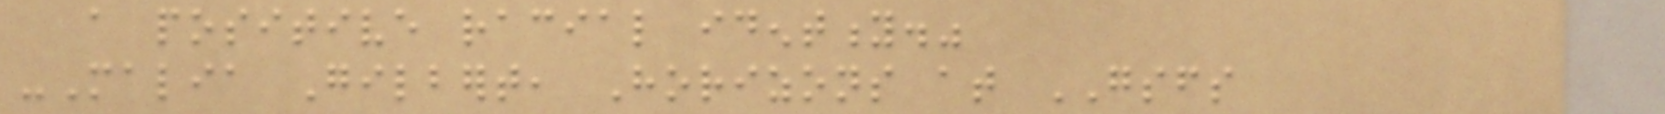a positive racial identity."
-Malia Gilbert, Horizons at GSFS
